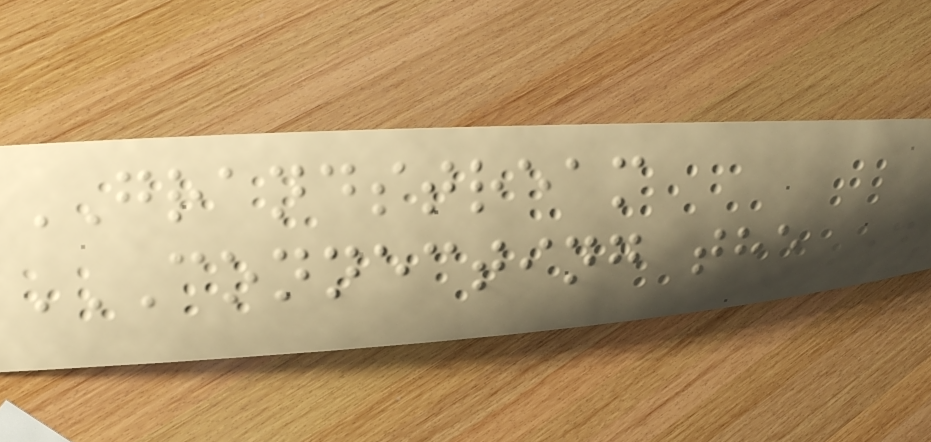GRANDSTREAM
CONNECTING THE
